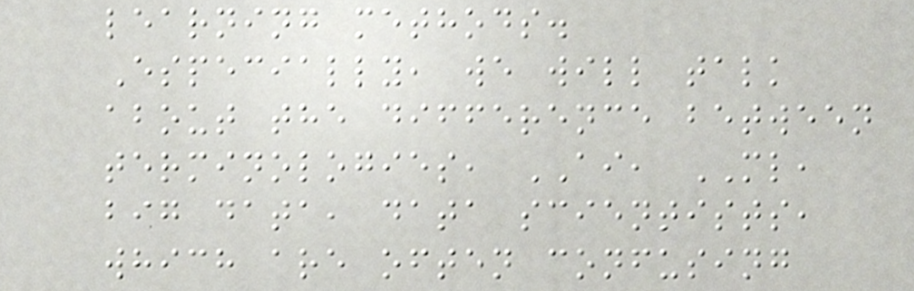learning methods.
Especially, we will talk
about the difference between
terminologies, AI, ML,
big data, data scientists,
which are often confusing
